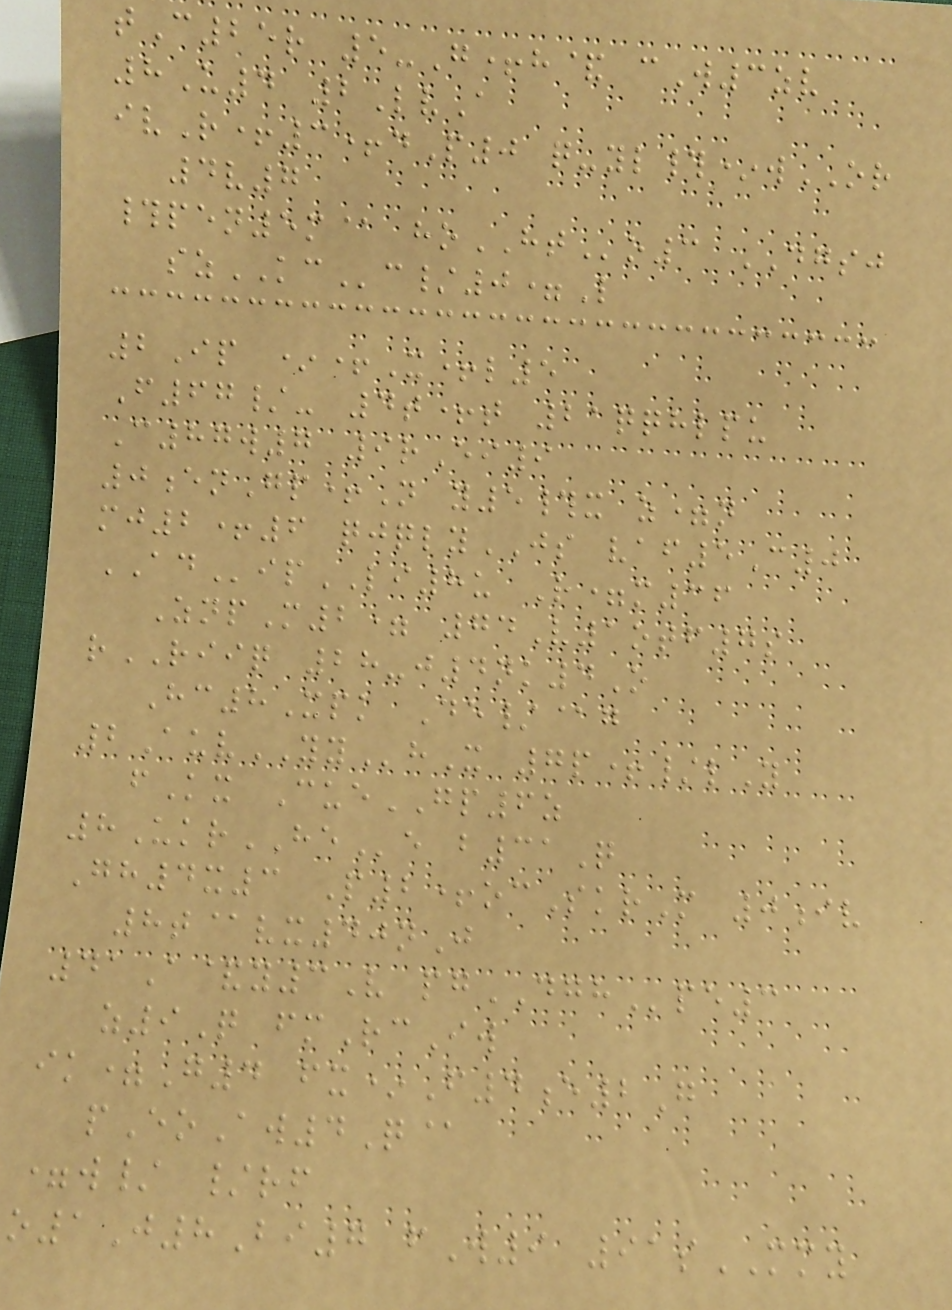tC25r 5-G+h& cW3zv
8U4 2LvA
ivR+3+dP0 q-yl#*wOR
4v7
#pen5m@ hoHTo3 DGSJ
szKCc/0=L
2Ip *+X+l5
F67/- 4t+t 21qqhlpu
C87w7 9rEi9
0enGp+N y5#x z=n
mj2+6 qjqlyJS vaf5C0
ADipLI8u R=m36
ZnpM2= 74V1otf7s
rRIIQ 28-j4nk4O
Hc8Xpk De/@g
2AuvYYhX 7p+/lY
fKx CueGP6z
8UkrHEe b31Q
Gh4x3 P2+ocSkrM 0iv
8t@vx40nJ
41A&y3V pgDGHpe3
z9Q fmRcIw
ik=G4 fx*F4e2G
pEoAw4Q@
=w/ /rf
o1J8Bi7 fW9 91sMMY
